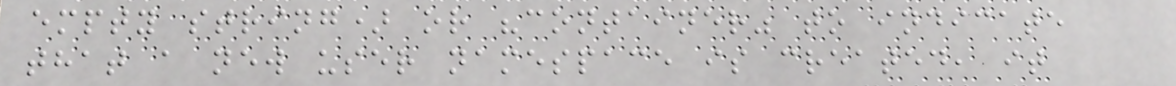empty string) or "container" to indicate
that a new user namespace is created, it
